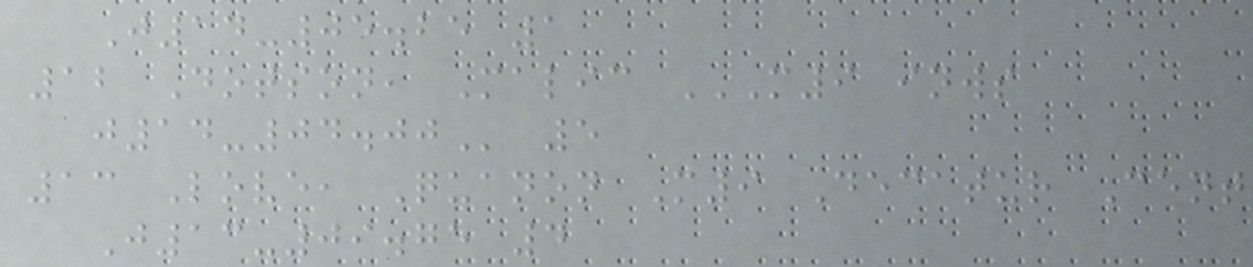J14-05.25 1
12 Dotson, Malic M9 INWS
J14-04.00 5
13 Love, Quanon M9 Decatur Cent
J13-09.75 4
